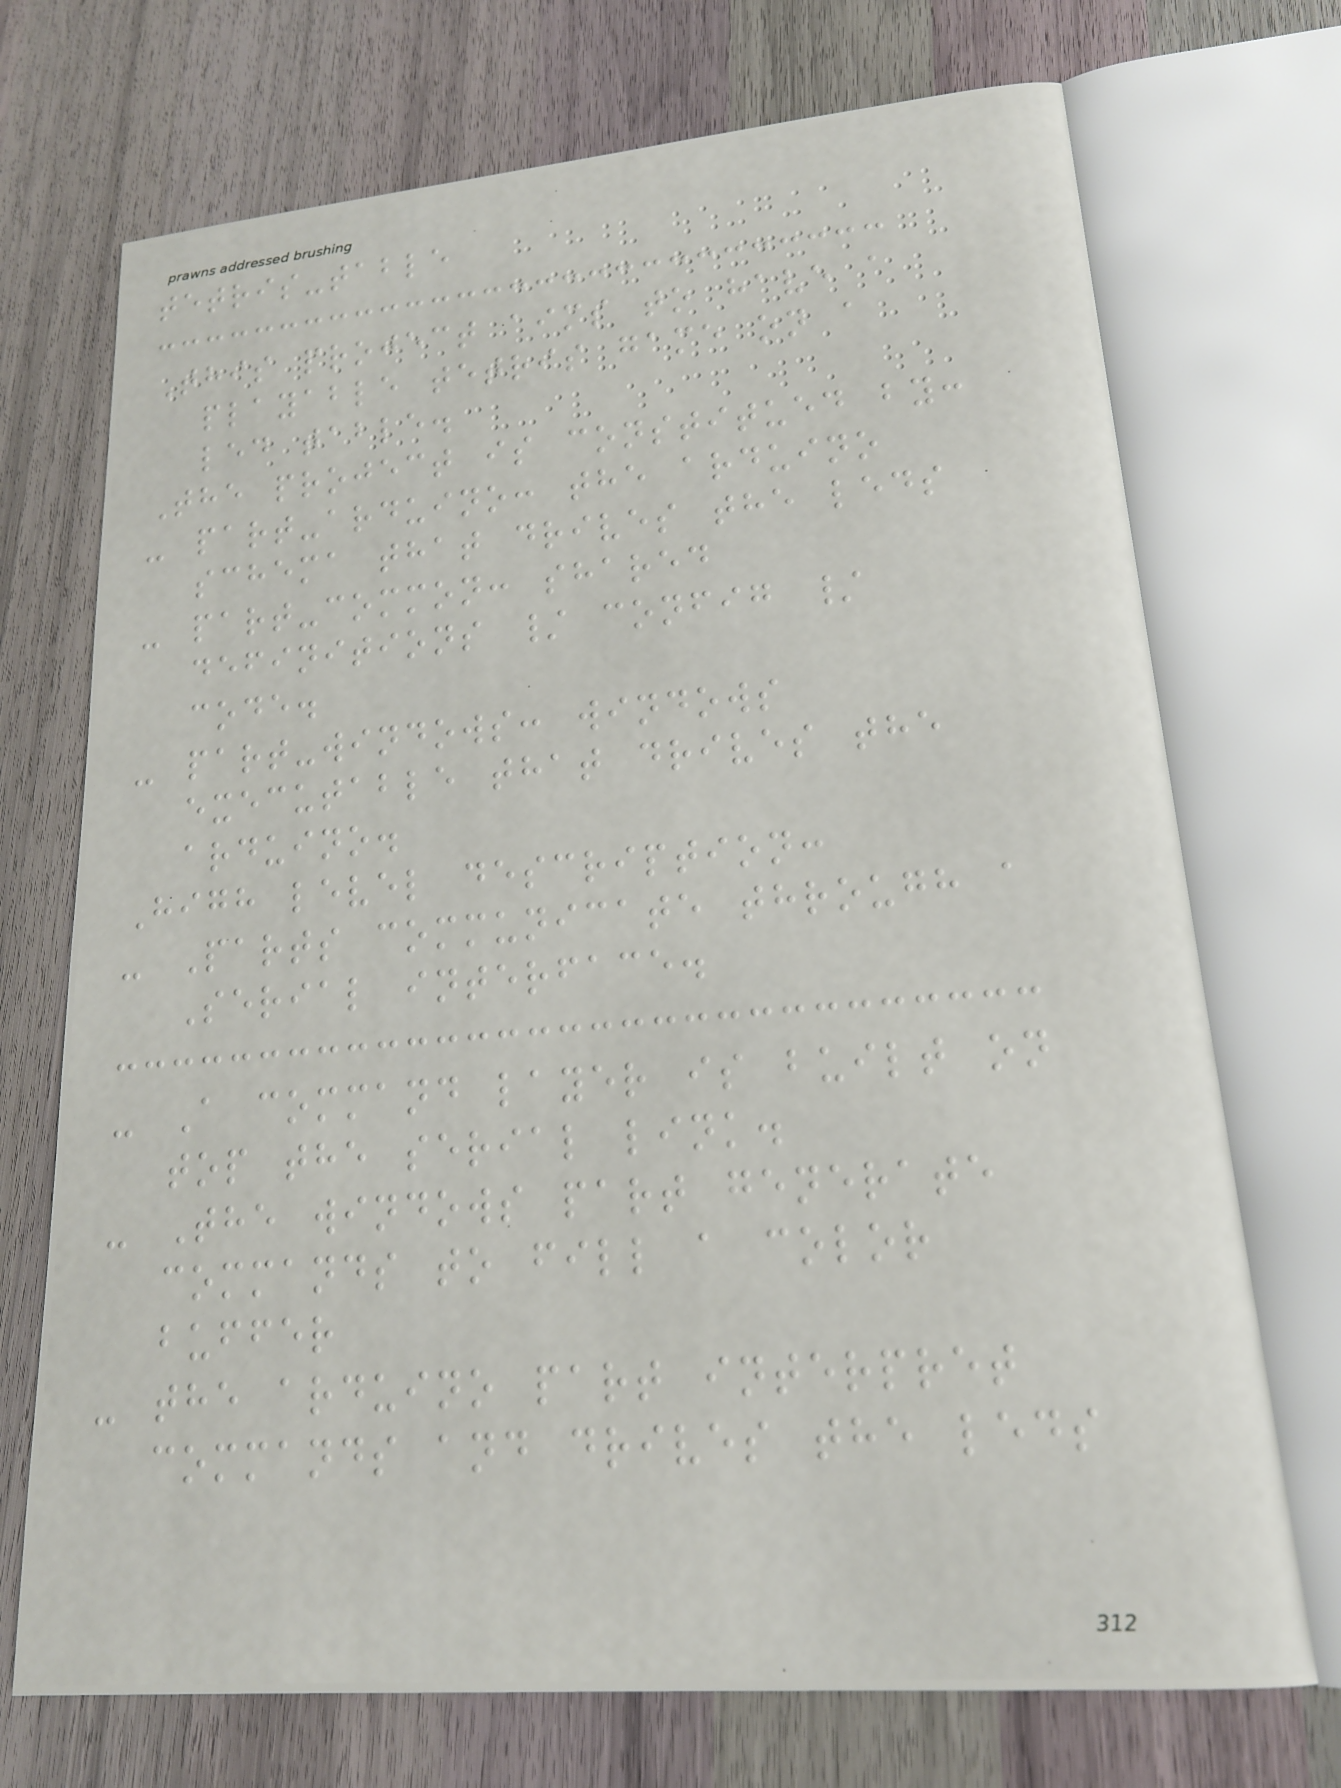tetris-table
This project aims to have a
playable tetris game on a
led table.
The project is constitued by:
- part-arduino: the arduino
schema that drives the leds
- part-common: shared
definitions / config /
code.
- part-windows: windows
executable that drives the
arduino.
High level description:
- Parts communicate through a
Serial interface.
- A command layer is built on
top the serial link.
- The windows part generate
commands to fill a color
buffer
- the arduino part interpret
commands and drives the leds
